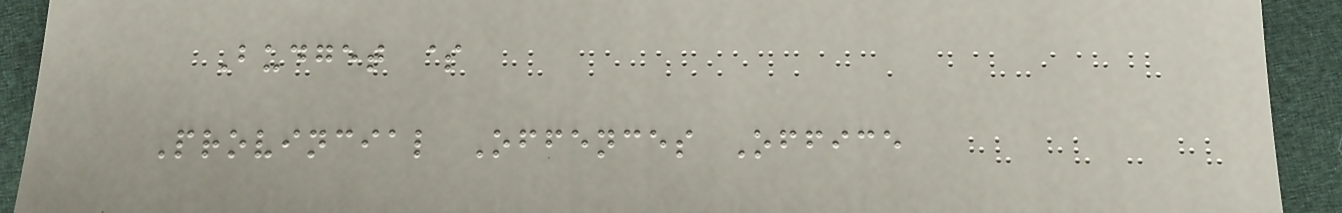Budget $
Provincial Offences Office
